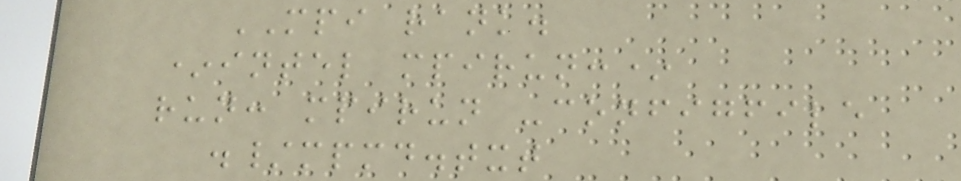MPI rank.
*intel mpirun:*
run: mpirun -configfile
./mpmd.txt
